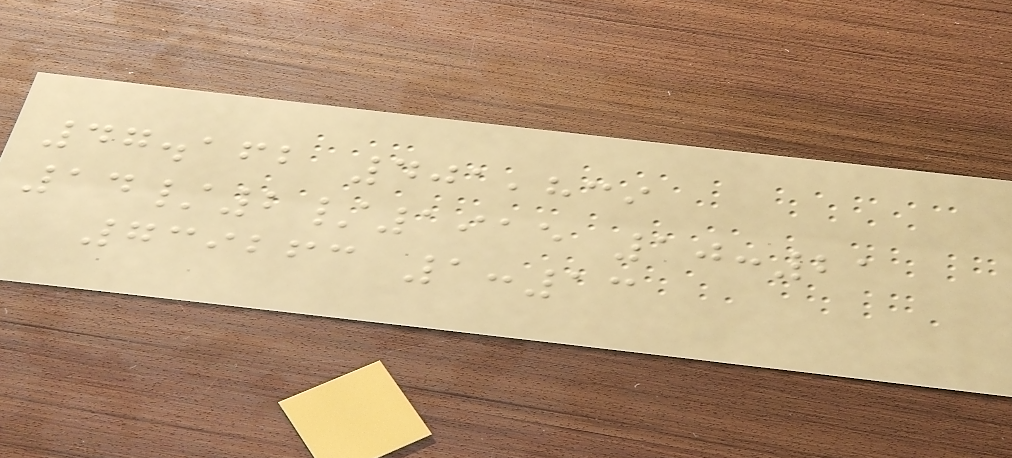47.162 401,839
14/2/1915 10:21
739263 1:13
